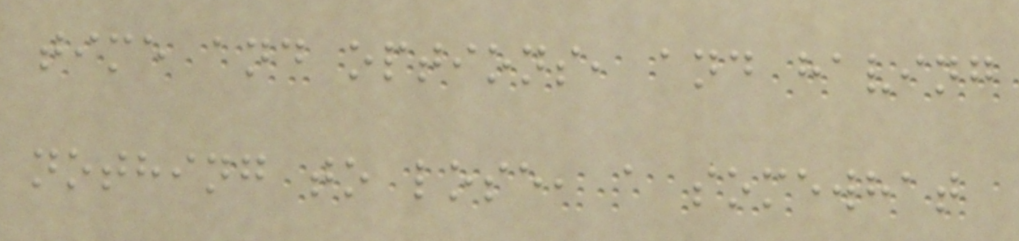time and options, and having
nothing to lose, a somewhat
